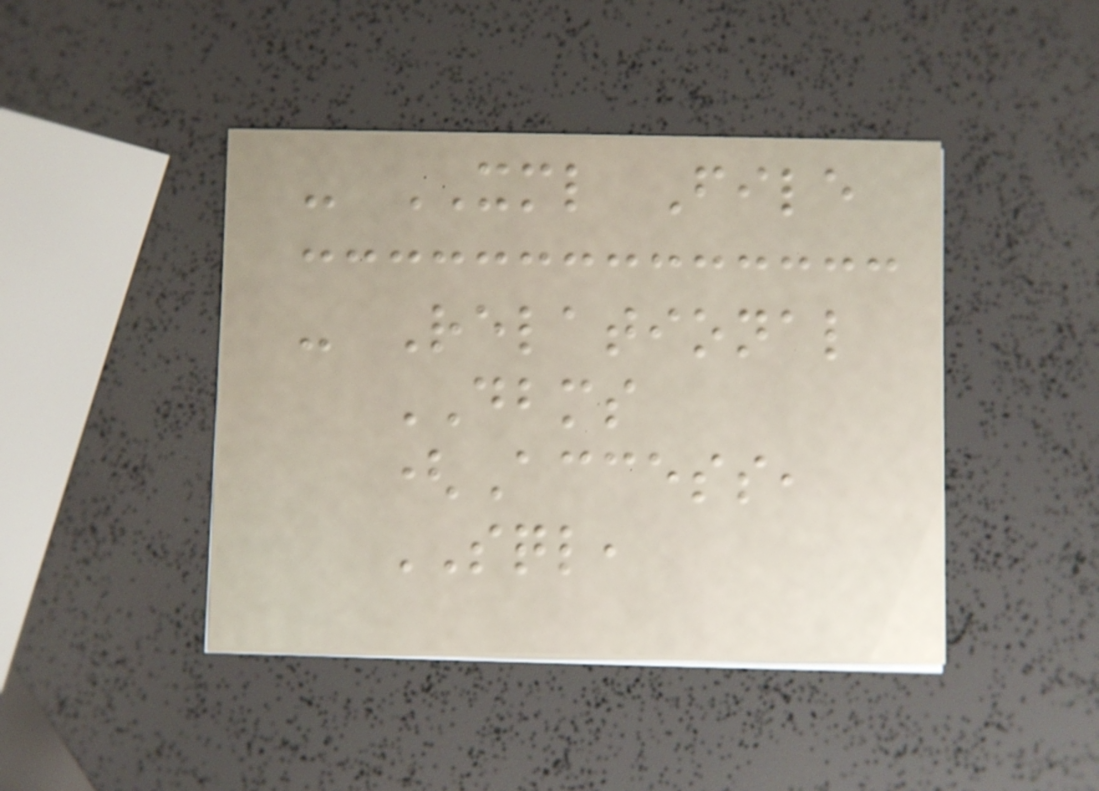- XML File
- Relational
DBMS
(Access,
SQL,
